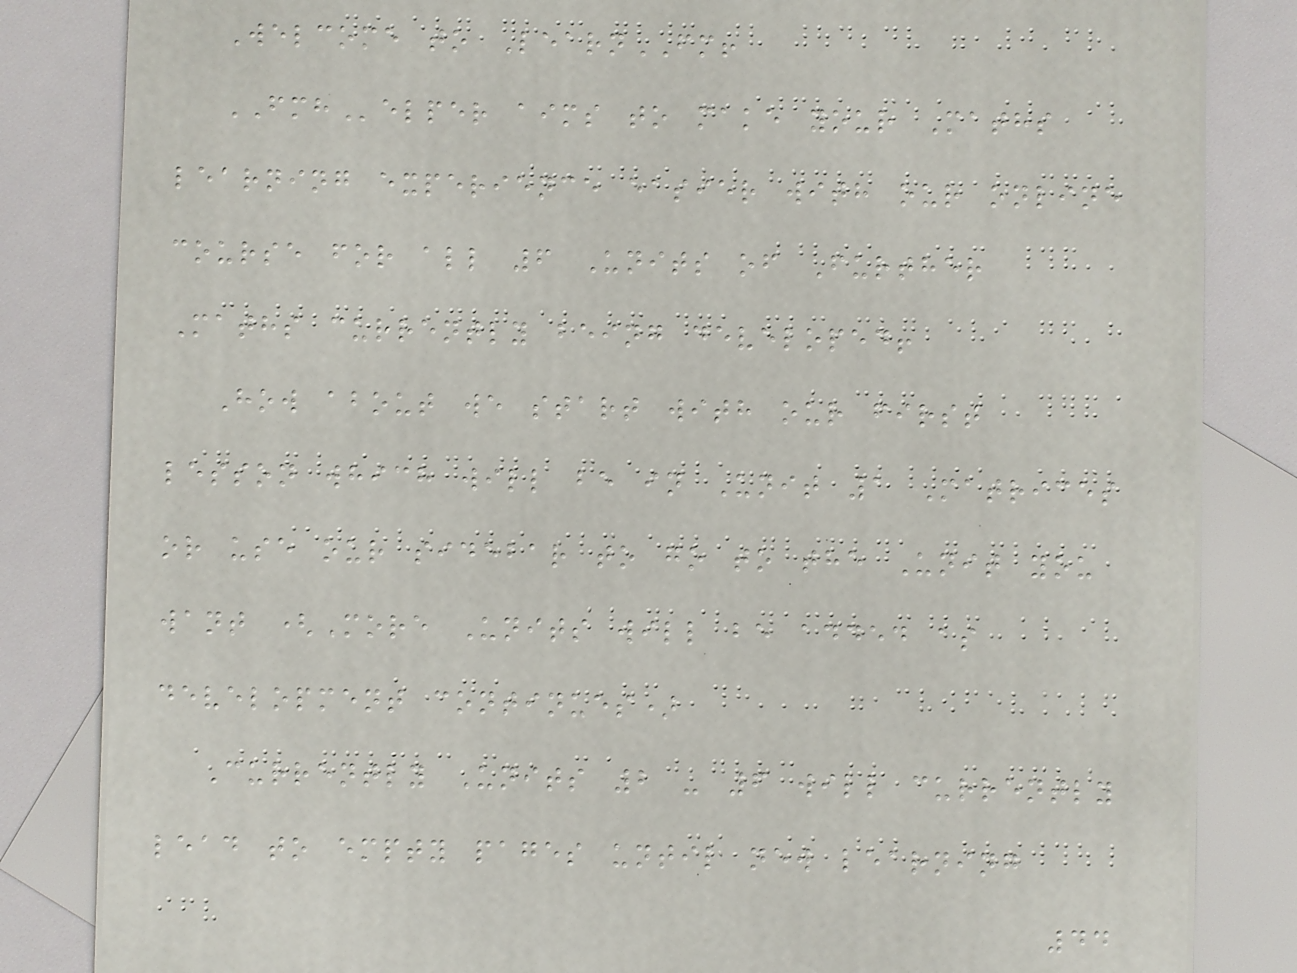Welcome to LearnFM!
FMHelper aims to make your Maths
learning experience easier with our online
course for all 6 Units of Further
Maths currently being developed!
How about we start with our first
lesson which will be in Unit 1 Matrices
or use our sidebar to go to the Unit you
want (More Units will be added as
development continues)
Currently Units 2 - 6 will currently
lead to empty pages until new learning
44
